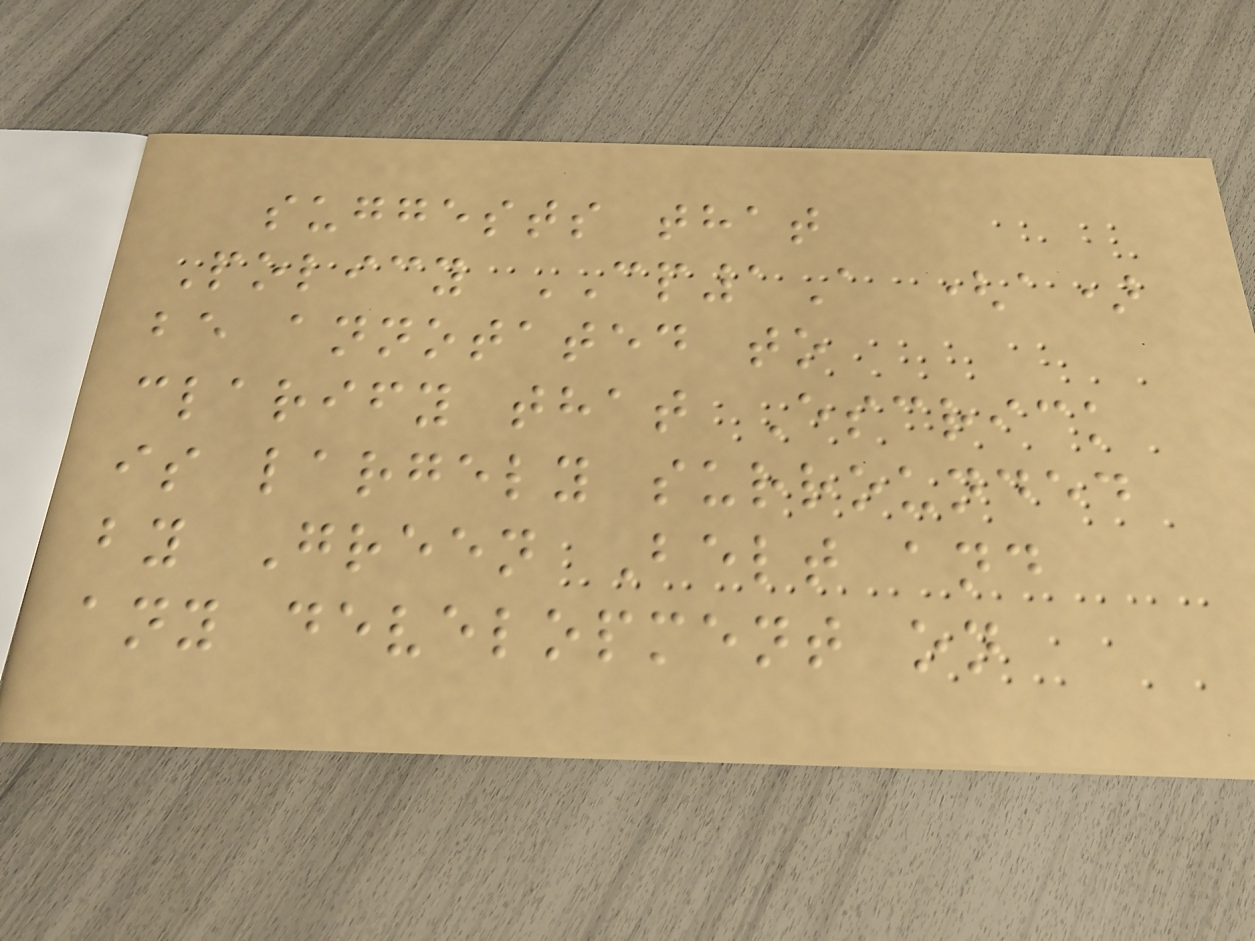suggests that
Policy CP1A (a)
be annotated to
clarify that Escrick
is largely surrounded
by Green Belt and
any development on
